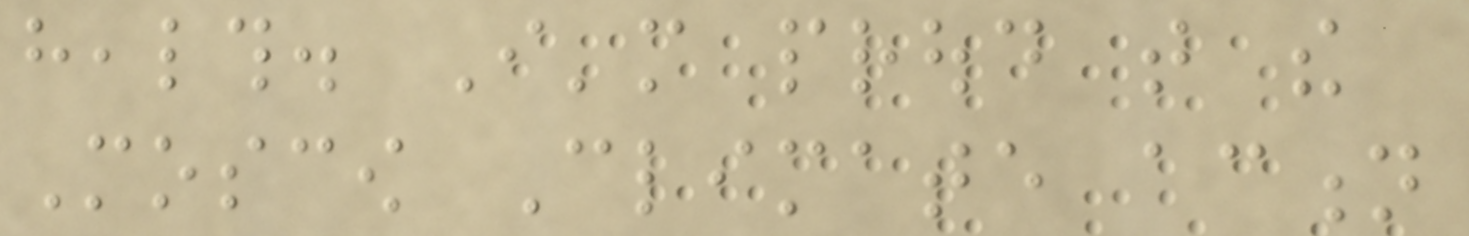health. I'm proud that the
Moscow Climate action
